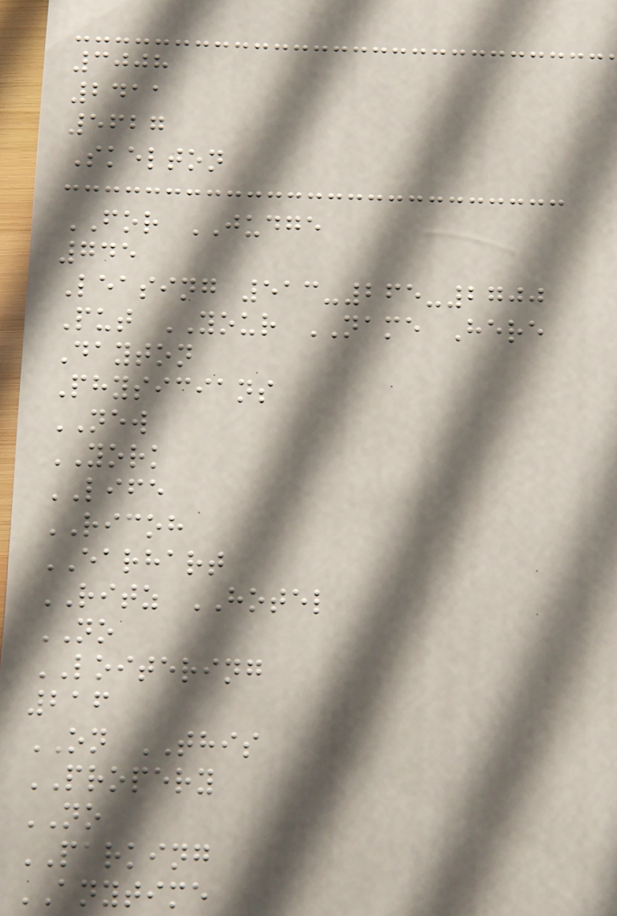3008
2411
5627
Skelton
FOR JUDGE
745
Leasing 513-265-2700
Put YOUR NAME Here
Dayton
Physicians
NEW
YORK
LIFE
RICOH
EARHART
RITZ HOTEL
NO
LOITERING
216
ON THIS
PROPERY
NO
PARKING
ANYTIME
